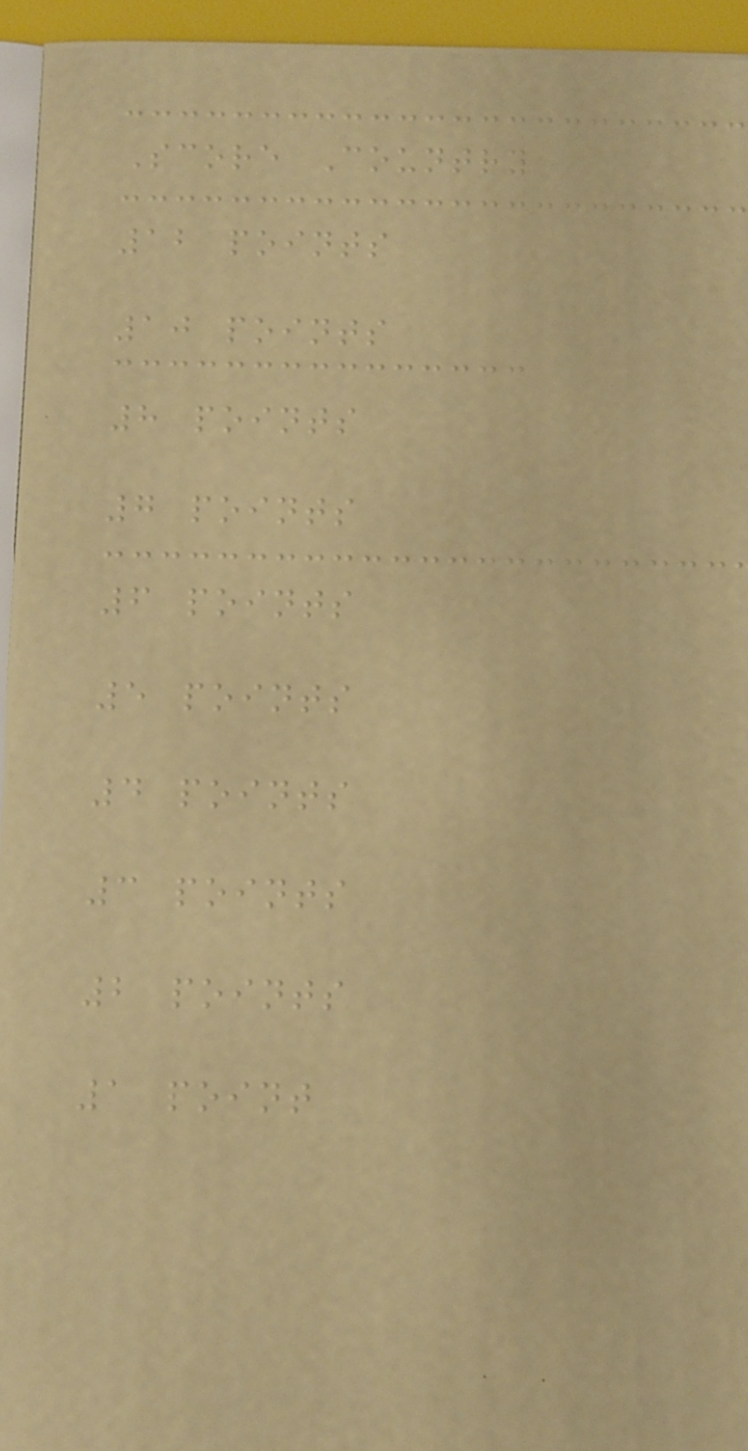Score Country
12 points
10 points
8 points
7 points
6 points
5 points
4 points
3 points
2 points
1 point
